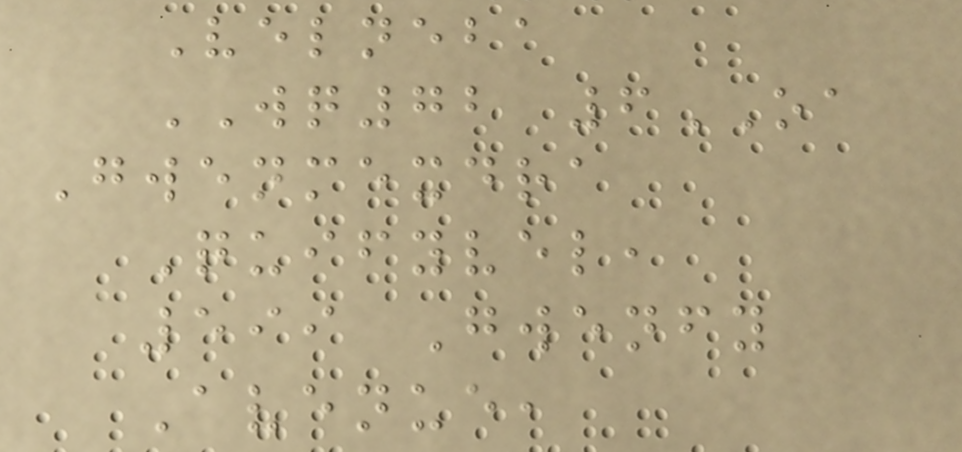Velneba
WQ72 6OA
Gwenmexdra
Quifyvel,
599 Gwenfy
Avenue,
